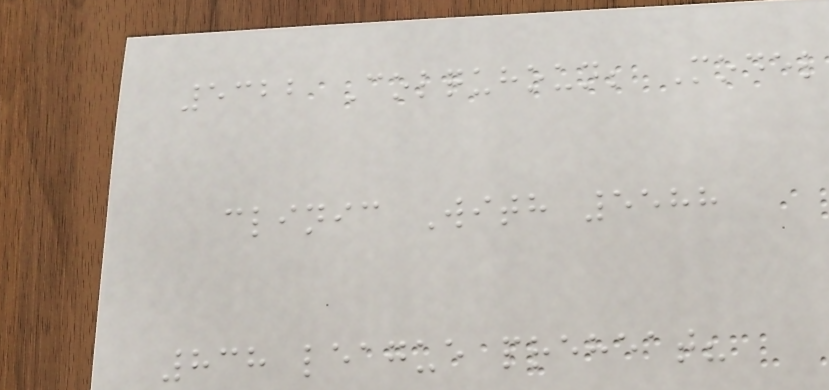5322 Colquhoun; Model
clinic With 5588
838 league preheat?
